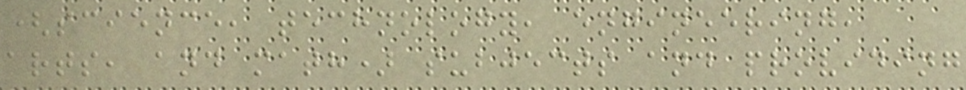(science, technology, engineering,
arts, and math) subjects and providing
